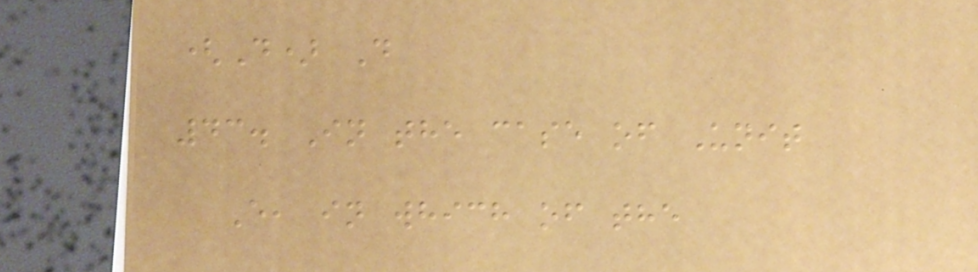(D) D
43. In the case of Unit
E, in which of the
